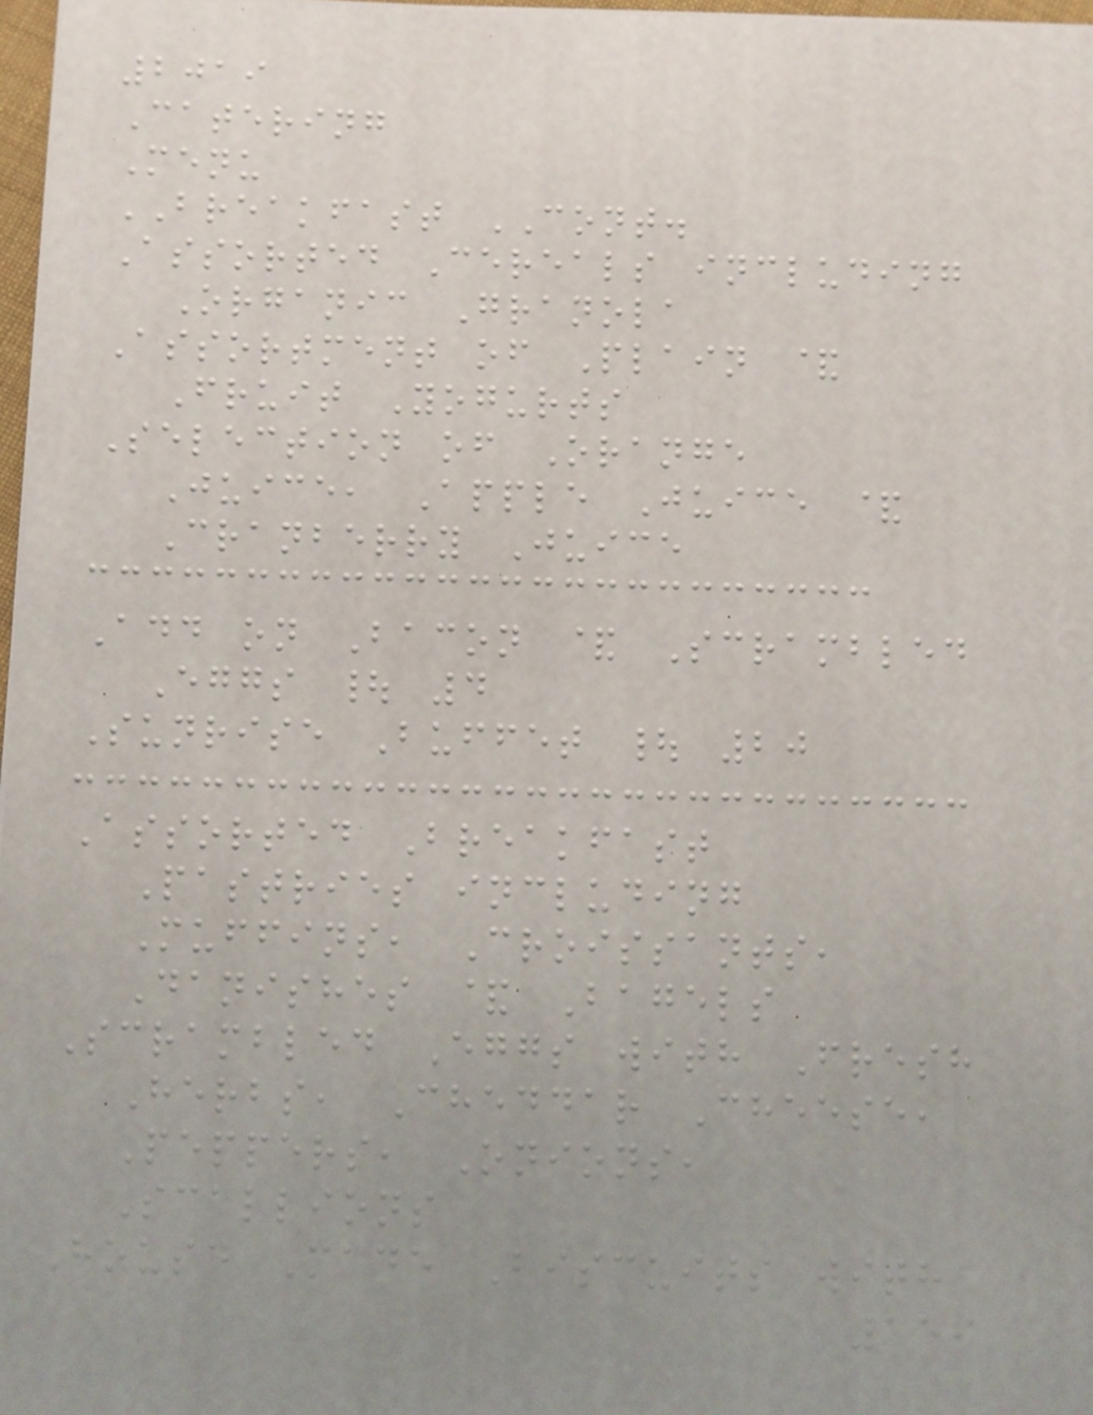2019
Catering
Menu
BREAKFAST CONT.
Assorted Cereals including
Organic Granola
Assortment of Plain &
Fruit Yogurts
Selection of Orange
Juice, Apple Juice &
Cranberry Juice
Add on Bacon & Scrambled
Eggs | 4
Sunrise Buffet | 20
Assorted Breakfast
Pastries including
Muffins, Croissants,
Danishes & Bagels
Scrambled Eggs with Fresh
Herbs, Cheddar Cheese,
Peppers, Onions,
Scallions
House Made Biscuits with
159
